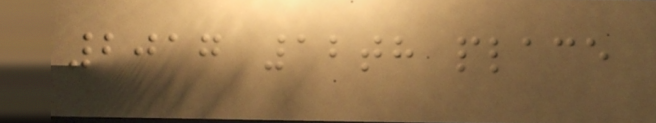2017 12th place
